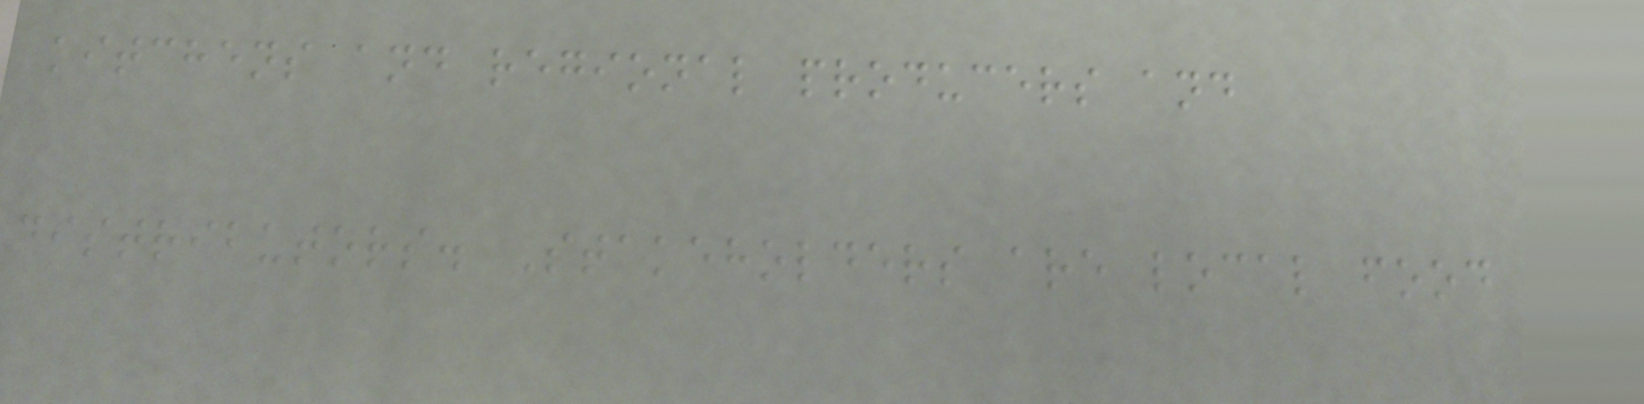kitchens and regional producers and
distributors. Stakeholders are local food
